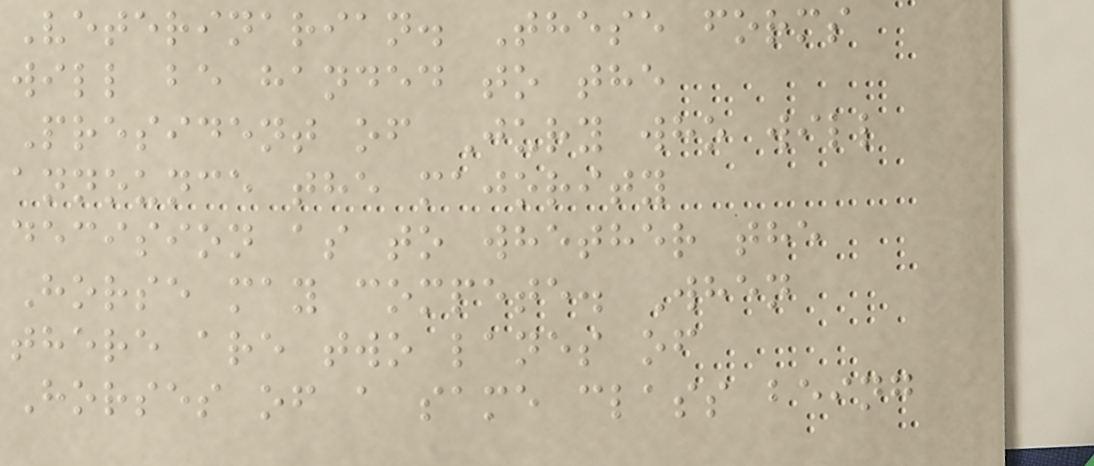Veterinarian. These forms
will be handed to the
President of Jury who will
announce the majority
decision as to whether the
Horse may compete. When
there are two lanes of
Horses of a same class being
